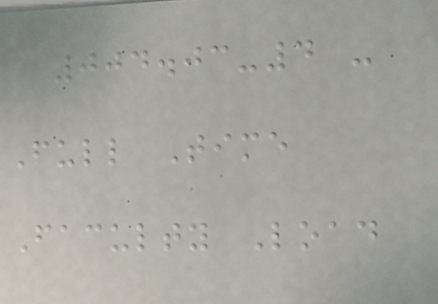004.03-4 -
Full Time
Faculty Load
